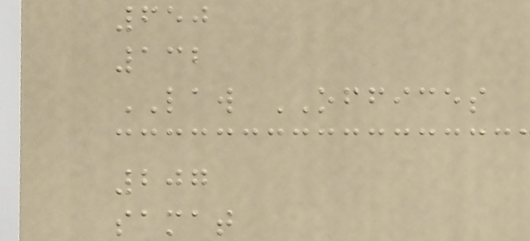650
132
LAW OFFICES
207
samat
